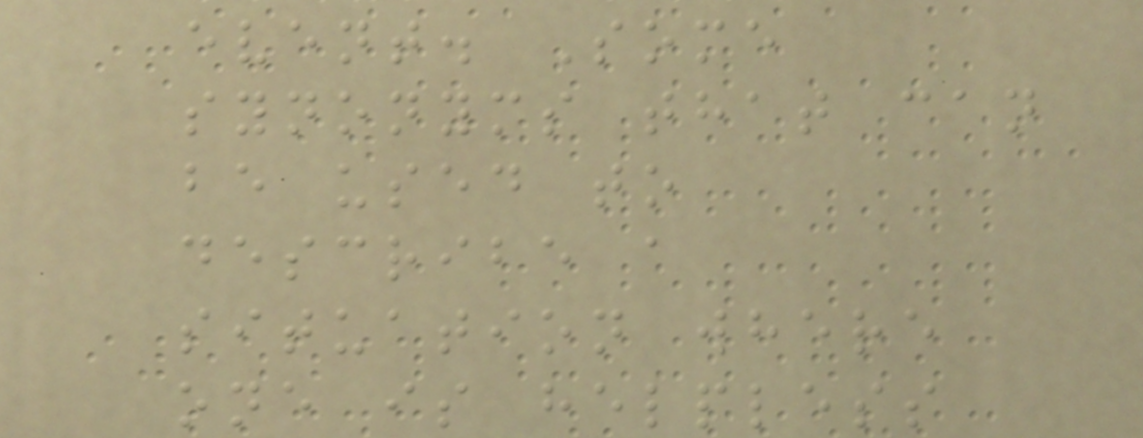event. Some
synonyms that can
be used to
describe a
situation where
one is helpless
